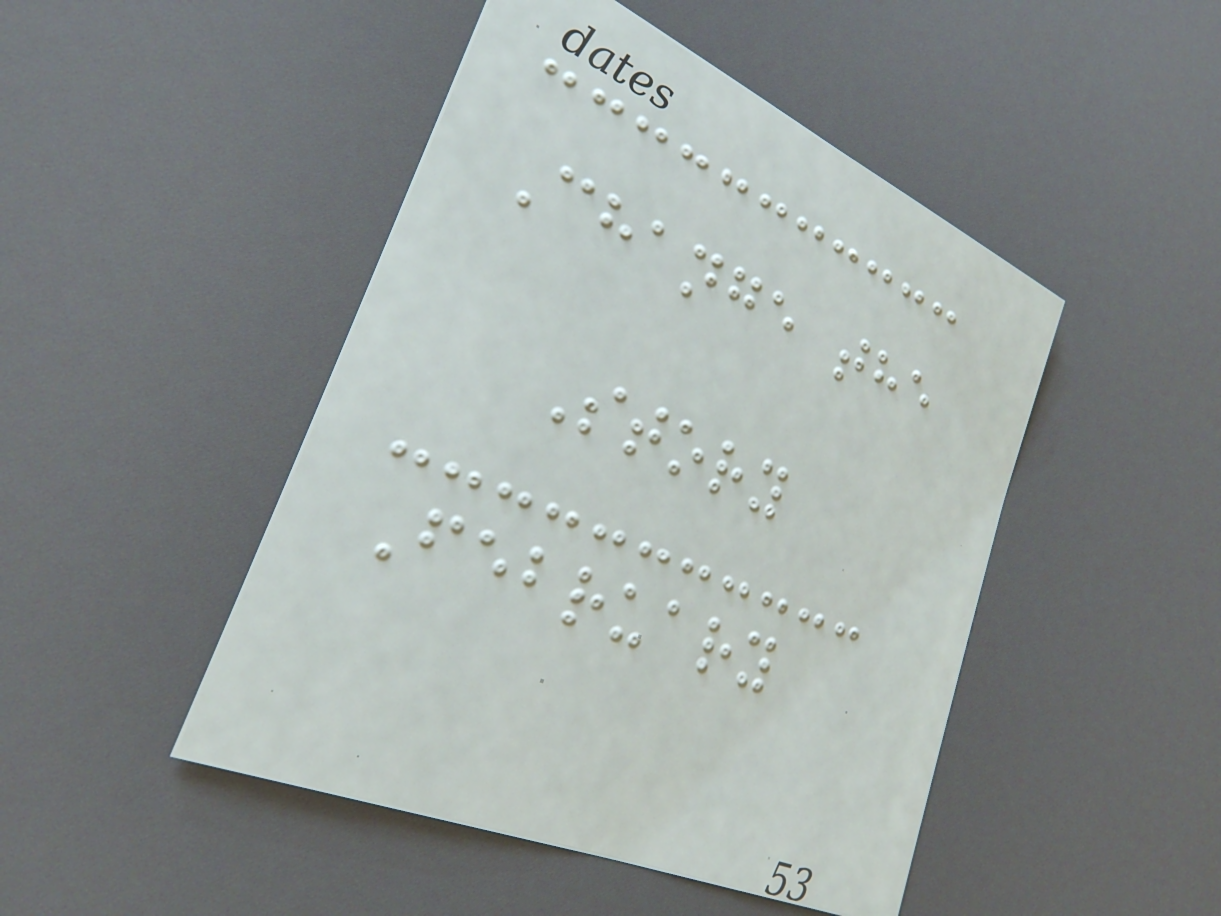Change the
Story
February
